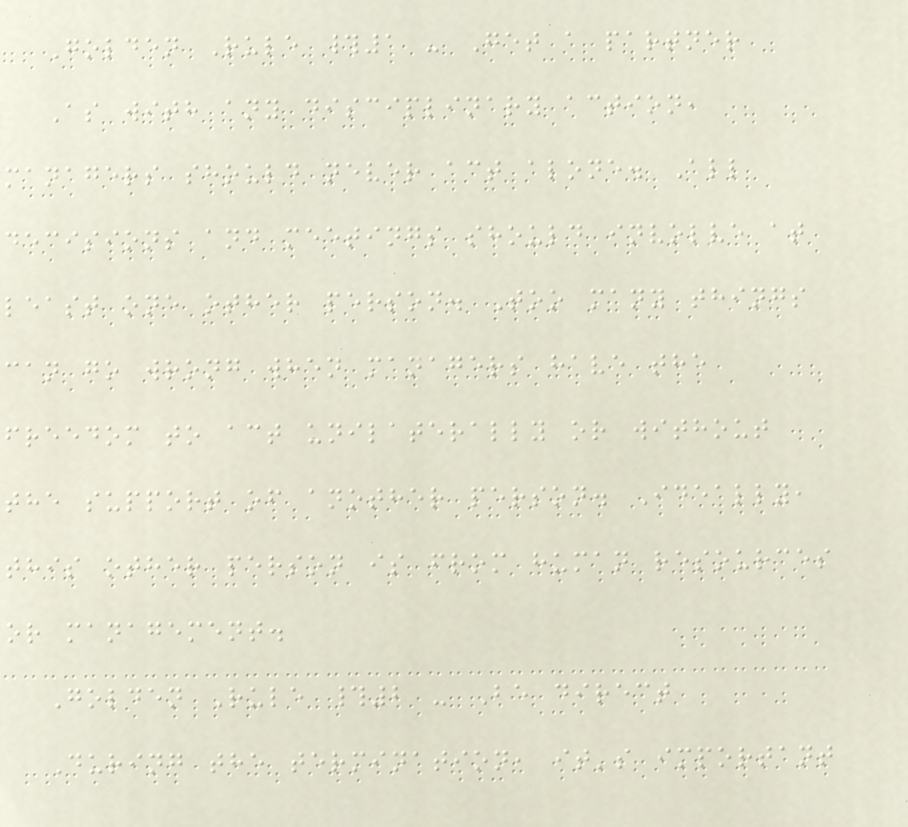Golden Rule #1 - Get a partner
As with any disciplinary action,
managers should never act alone. All
decisions and meetings should involve at
least one other person. Too many things
can go wrong when managers have the
freedom to act unilaterally or without
the support of another person. Ideally,
this other person is from human resources
or management.
Golden Rule #2 - Be direct
During the termination, it's important
